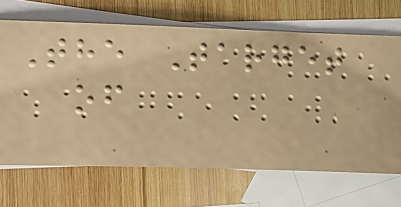The Target
of
